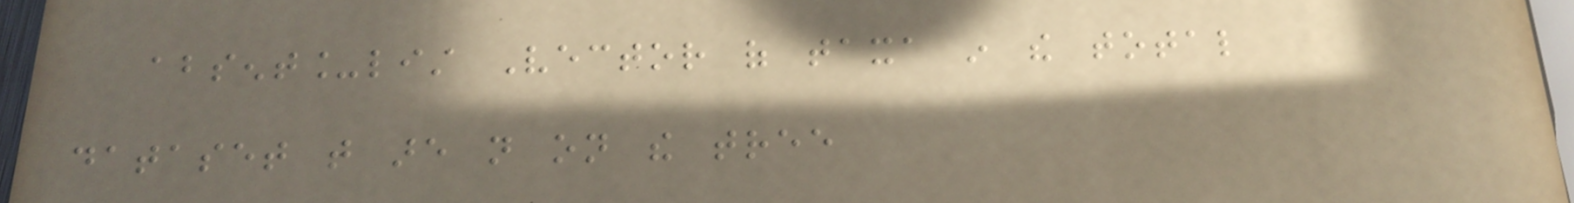absent_list Vector of taxa in the total
dataset that are not on the tree
